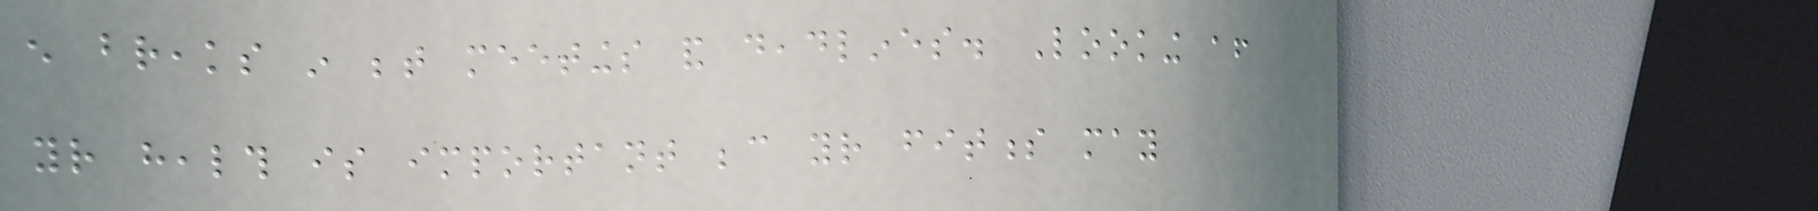enough breaks in between meetings and deadlines. Looking after
your health is important because your fitness may
